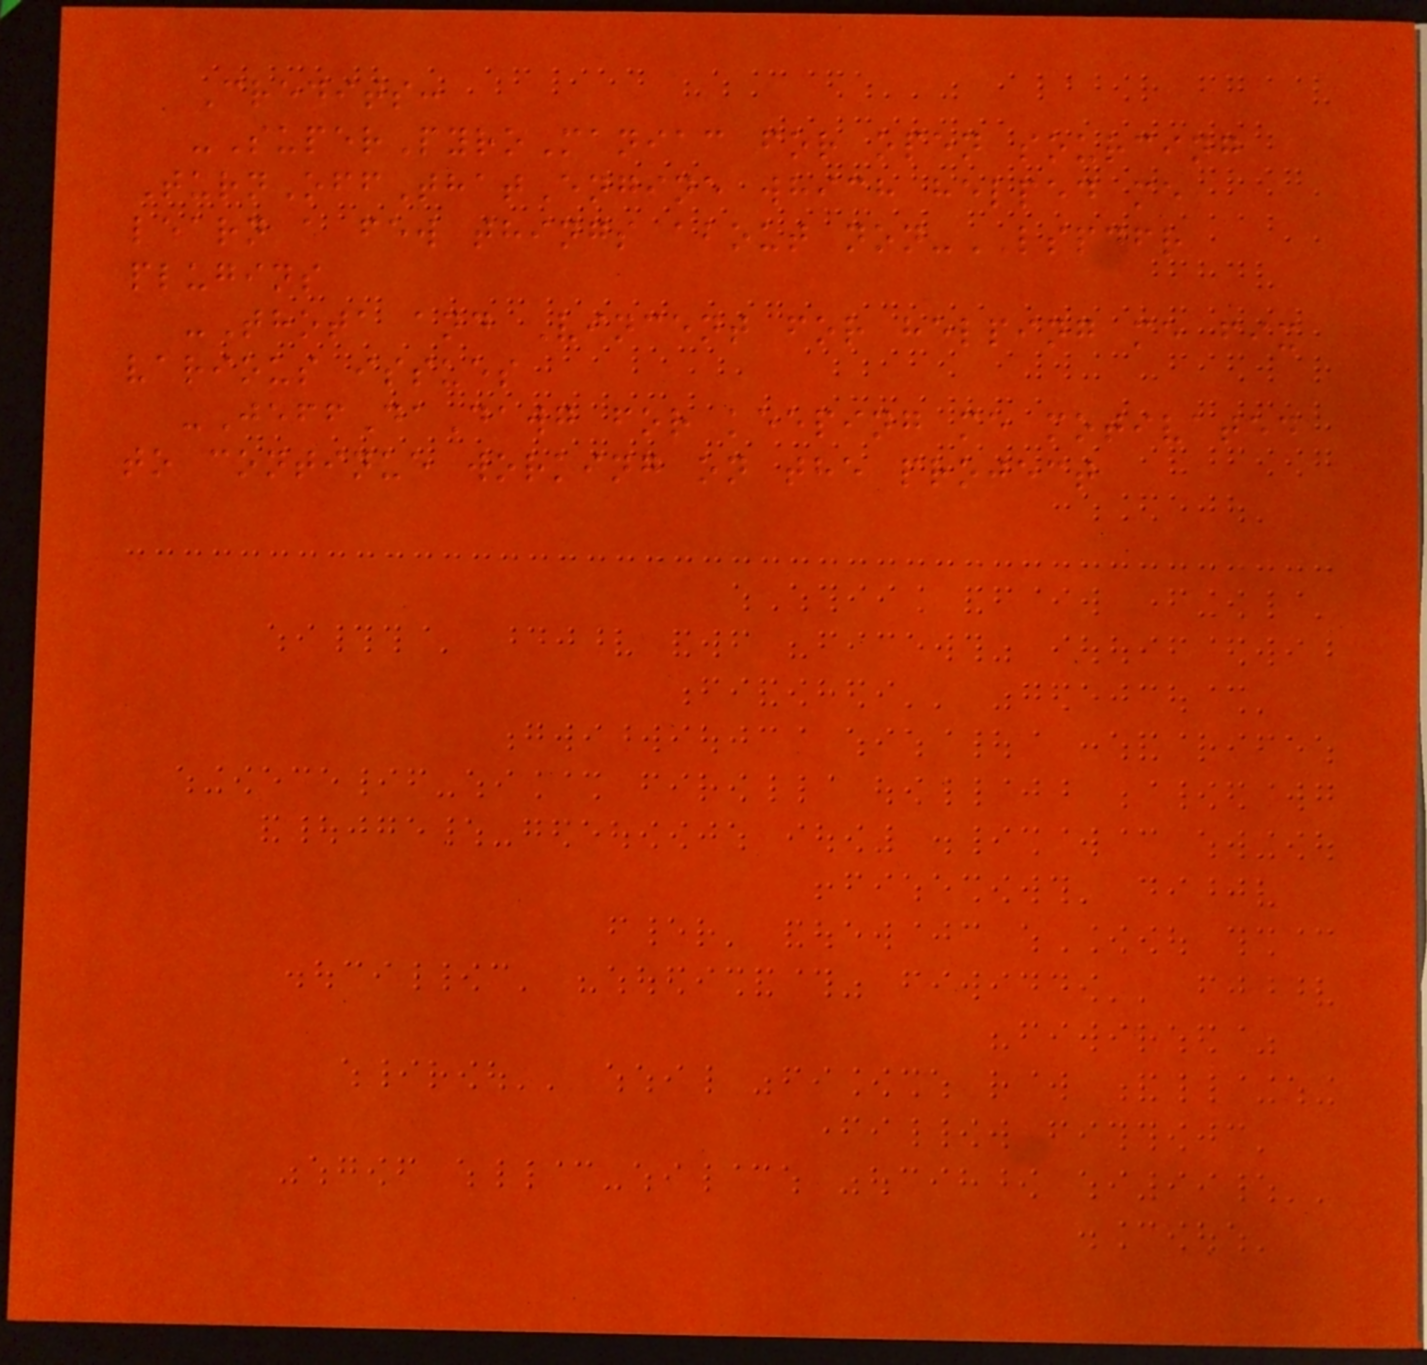Credits:
-SuperPyroManiac for open sourcing
TurnOffThatEngine which helped me
learn a few things about non-LSPDFR
plugins
-Thota and Vincent for helping me fix
various issues
-JeffDaDawg for keeping me motivated
to continue working on the project
